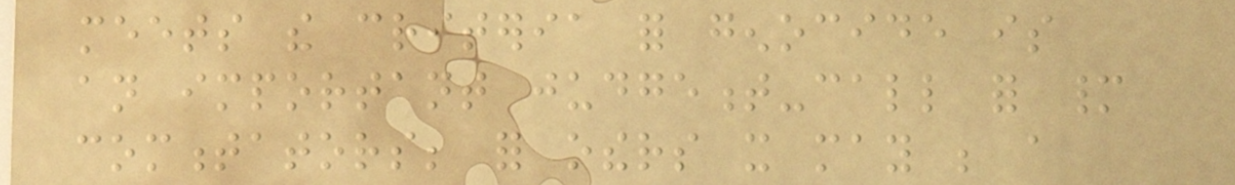meets the criteria for genocide is
an important judgement-call for many
commentators; for others it may be a
